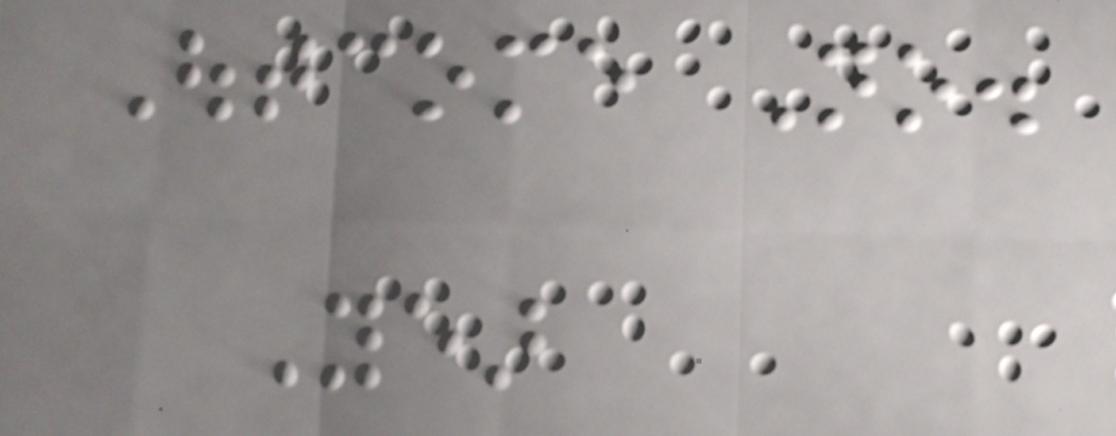Outcome No.
Year
